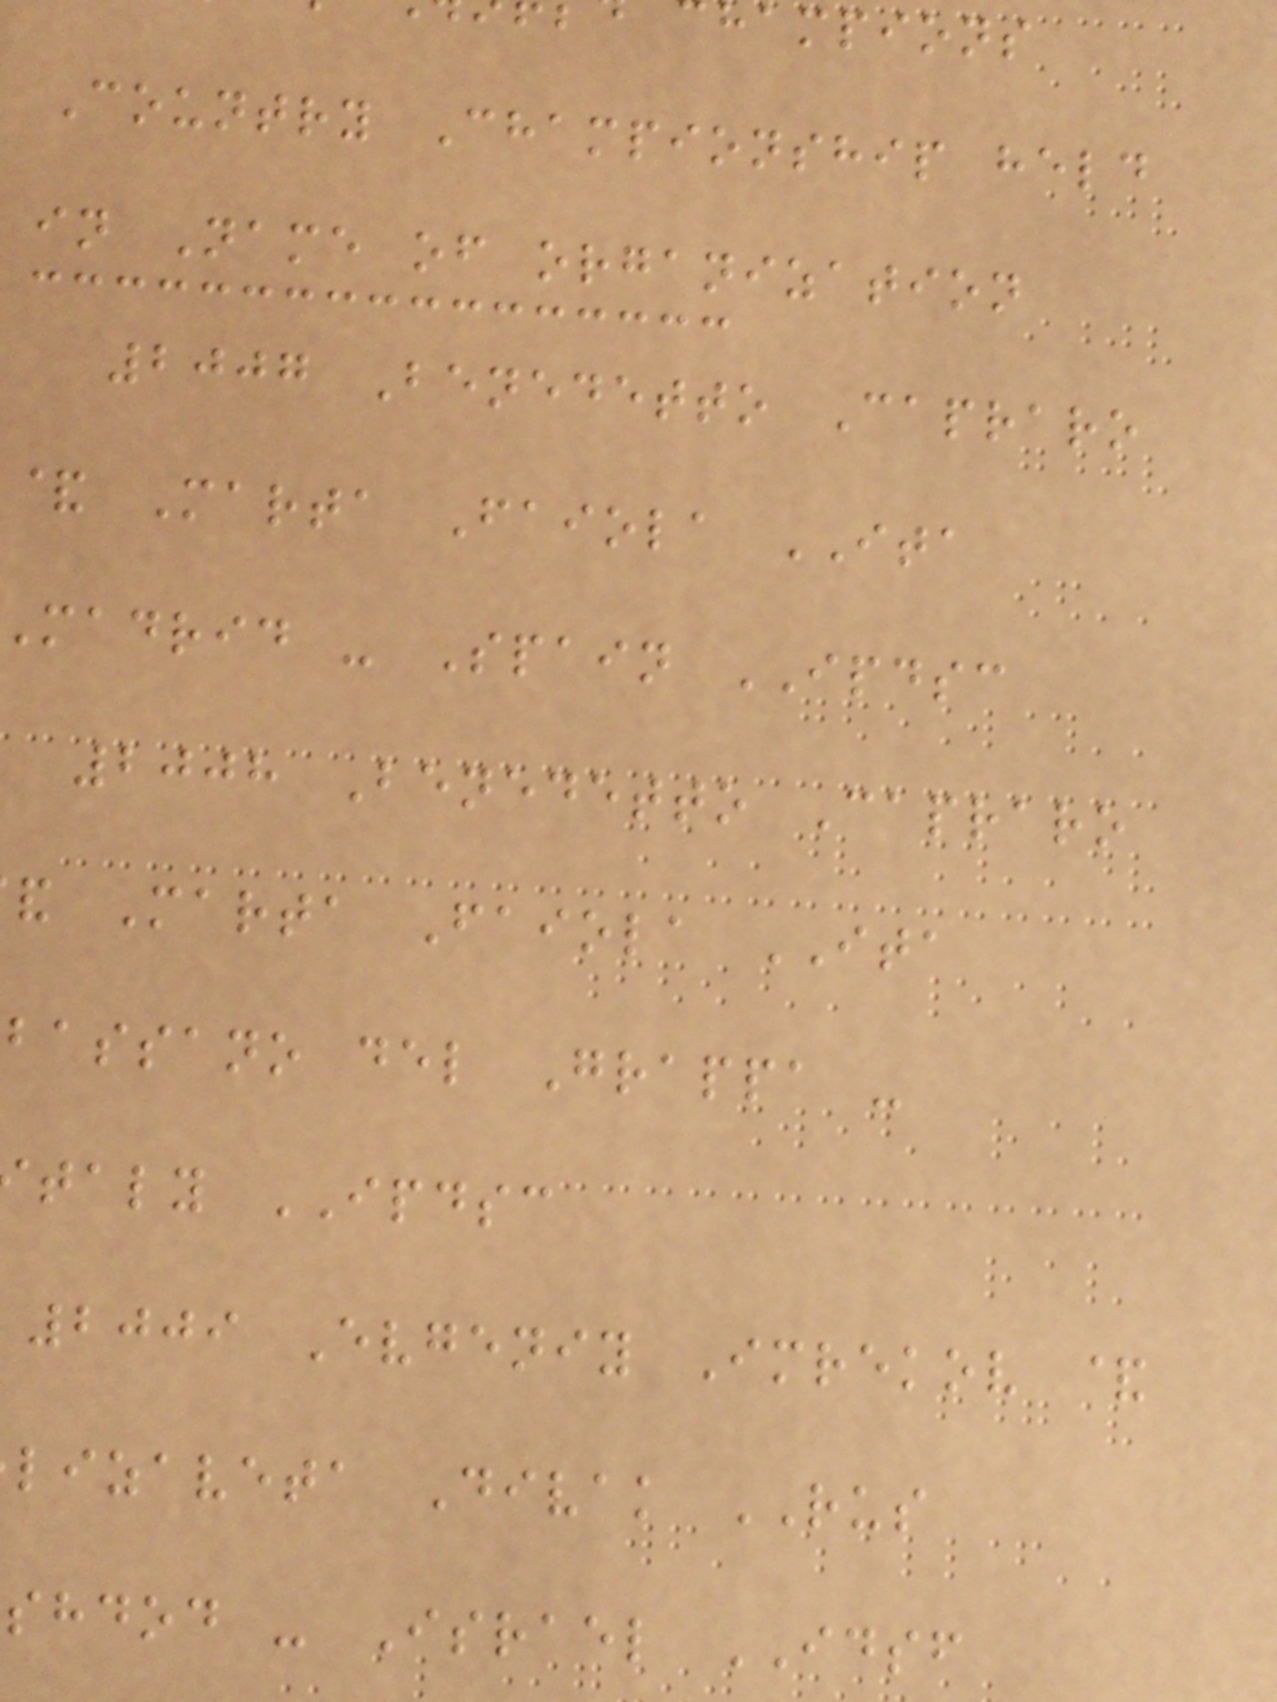hampions
Country Championship held
in Name of organization
2007 Benedetto Capraro
& Marta Faiola ITA
madrid - Spain IPDSC
2008 Benedetto Capraro
Marta Faiola ITA
bassano del Grappa -
taly IPDSC
2009 Evgeniy Imrekov &
lizaveta Divak RUS
shdod - Israel IDSF
